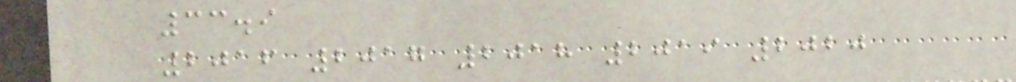33.9
2016 2017 2018 2019 2020
